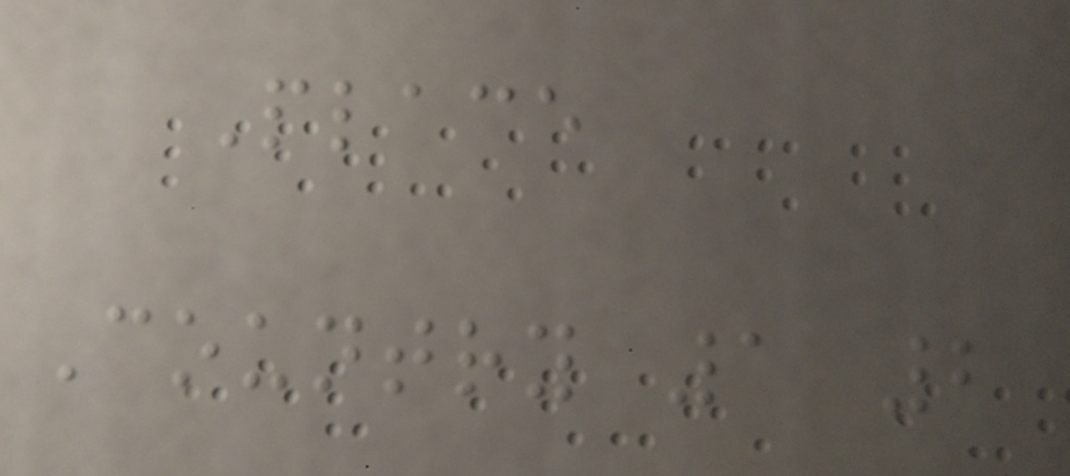Place
Country 1 2
